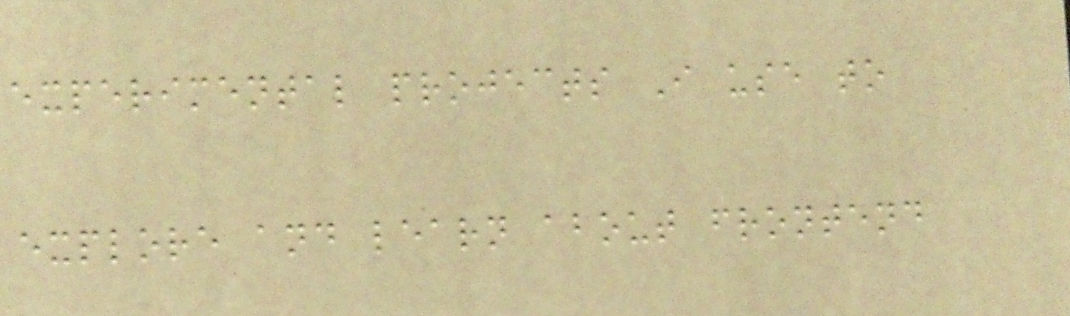experimental projects I use to
explore and learn about frontend
